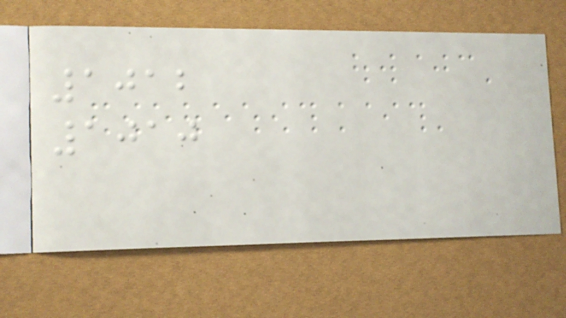1012
1010
